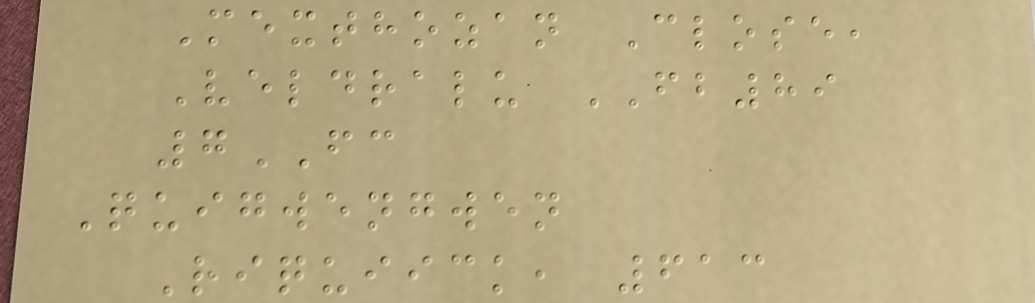Mexthozan Close,
Veldralu FB89
7FC
Quigwengwen
Riquiick, 613
